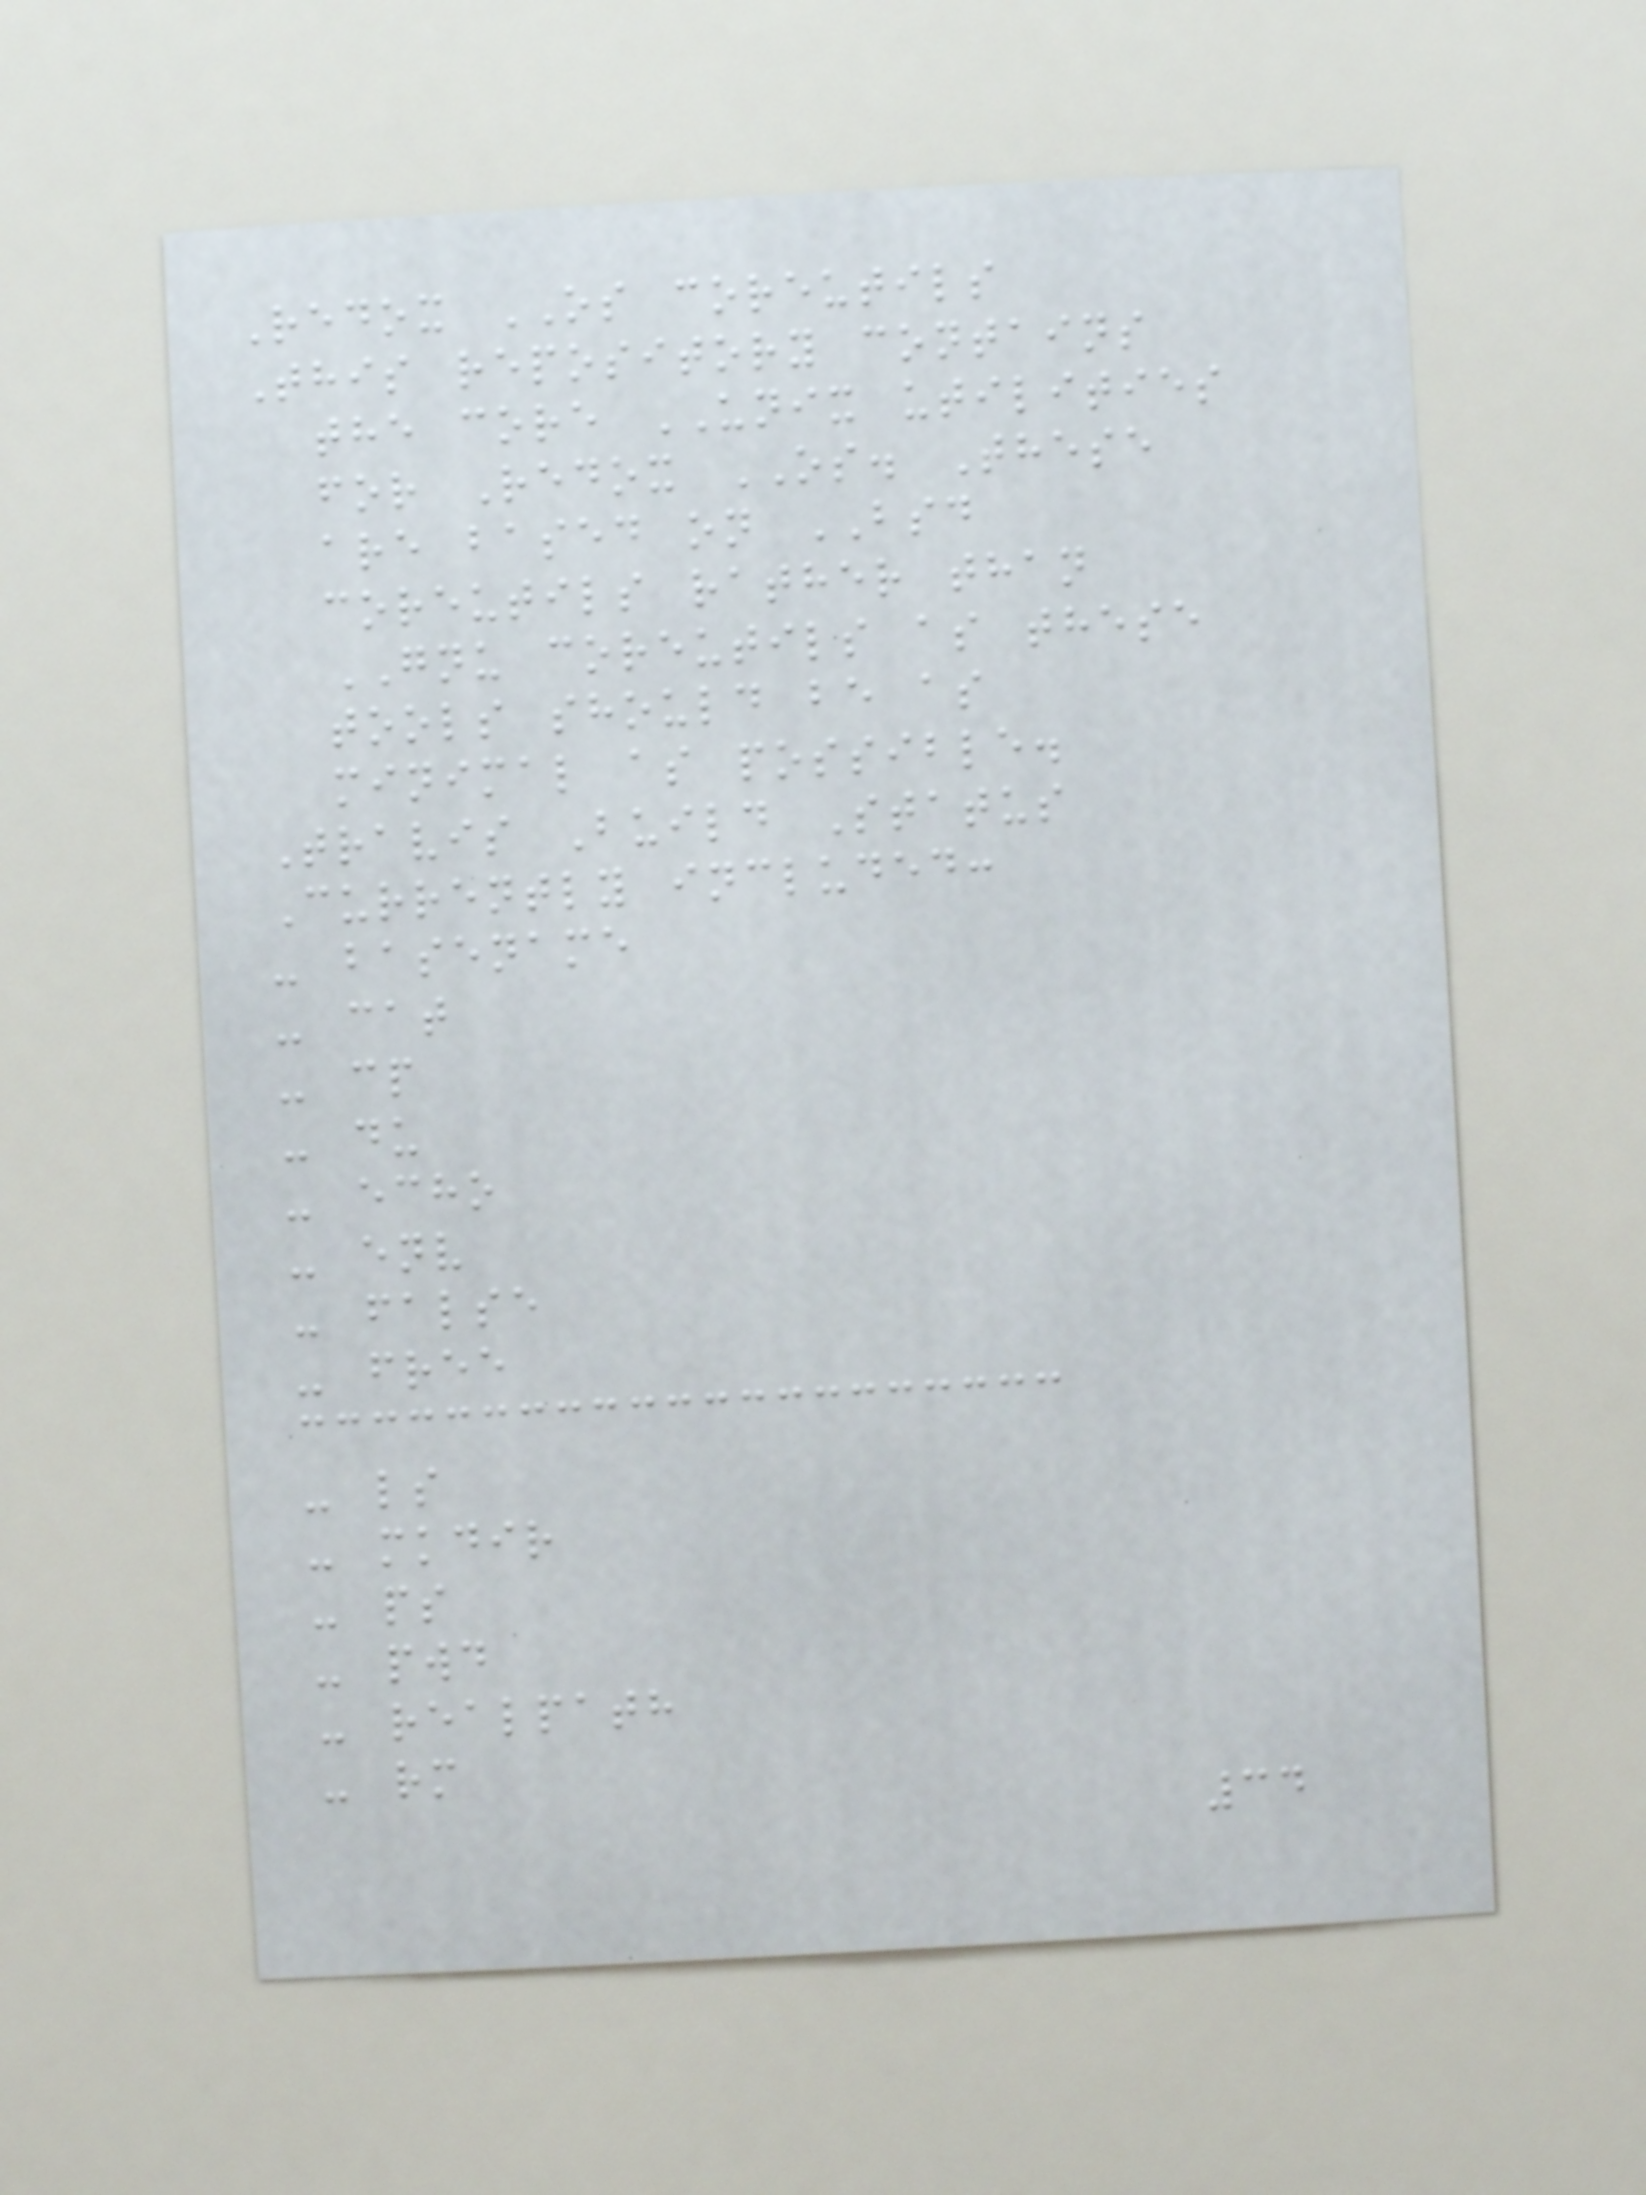Redox OS coreutils
This repository contains
the core UNIX utilities
for Redox OS. These
are based on BSD
coreutils rather than
GNU coreutils as these
tools should be as
minimal as possible.
Travis Build Status
Currently included:
- basename
- cat
- cp
- du
- echo
- env
- false
- free
- ls
- mkdir
- ps
- pwd
- realpath
- rm
34
